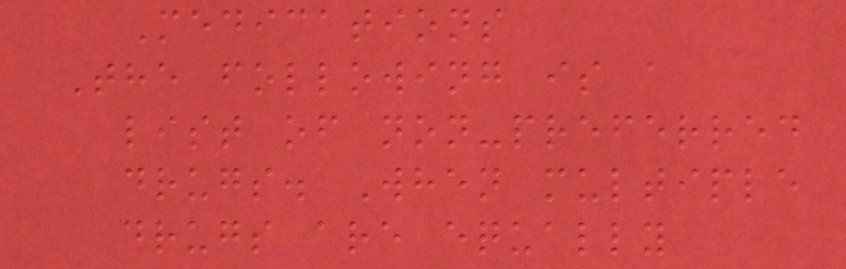Medications
The following is a
list of non-preferred
drugs. When multiple
drugs are equally
